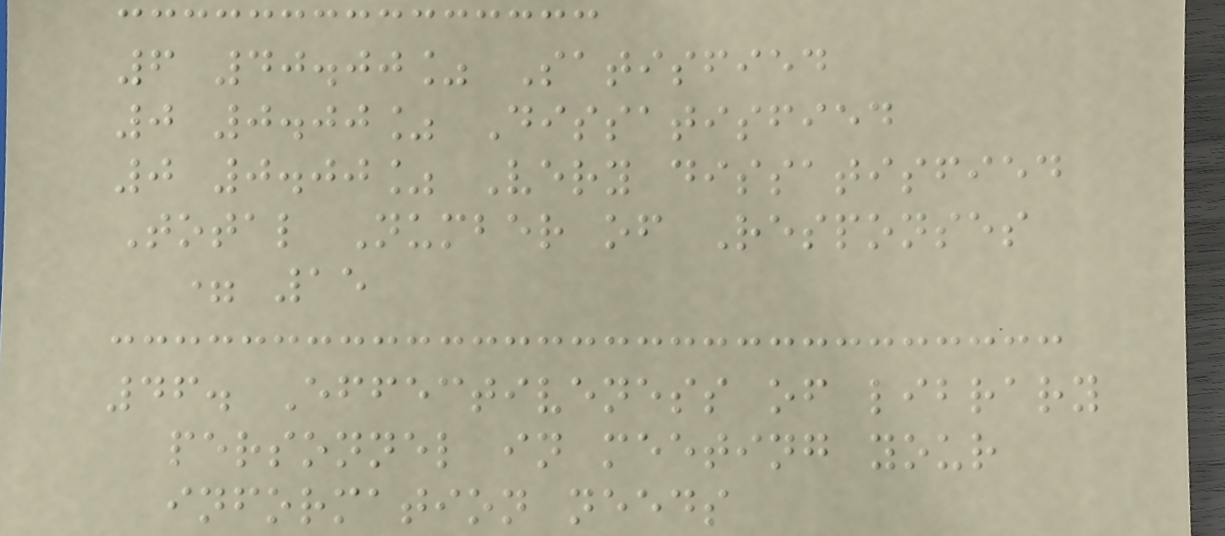6 40.00% Satisfied
0 0.00% Dissatisfied
0 0.00% Very dissatisfied
Total Number of Responses
= 15
46. Effectiveness of library
personnel in meeting your
information needs
